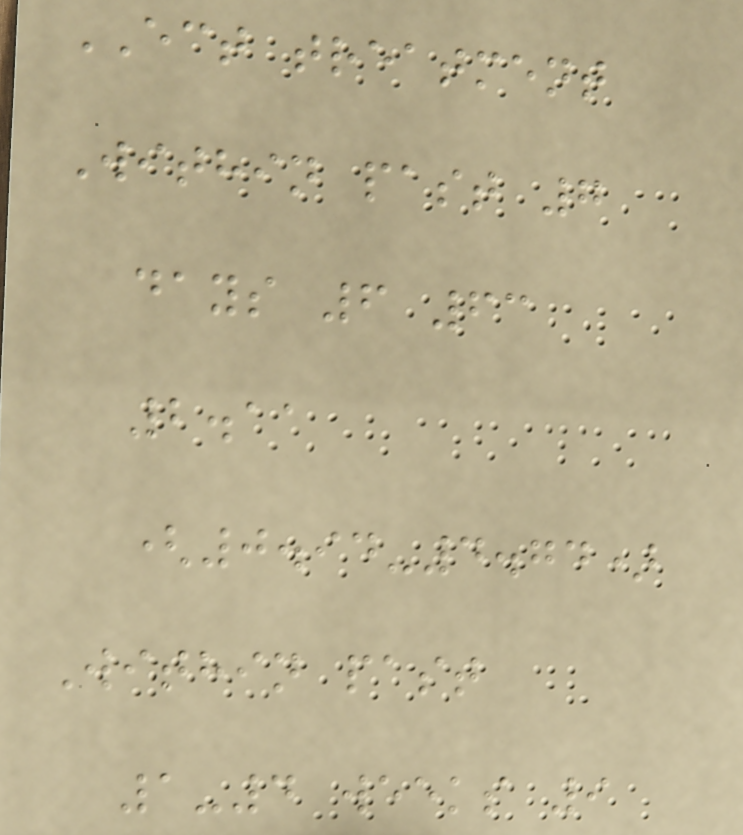ECT treatment
Within past 7
days 6 63
2.11
(0.94-4.74)
Within past
1-4 weeks 9
